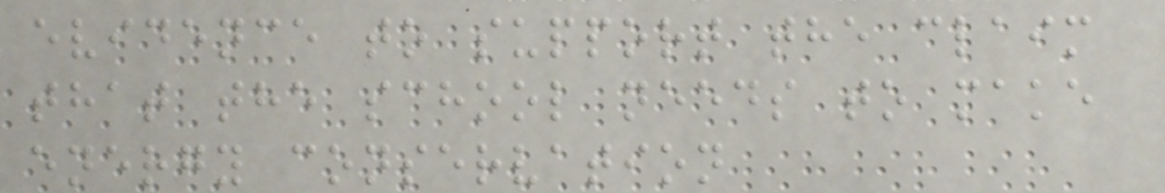evidence to support the claim
that the school needs to make
energy conservation
